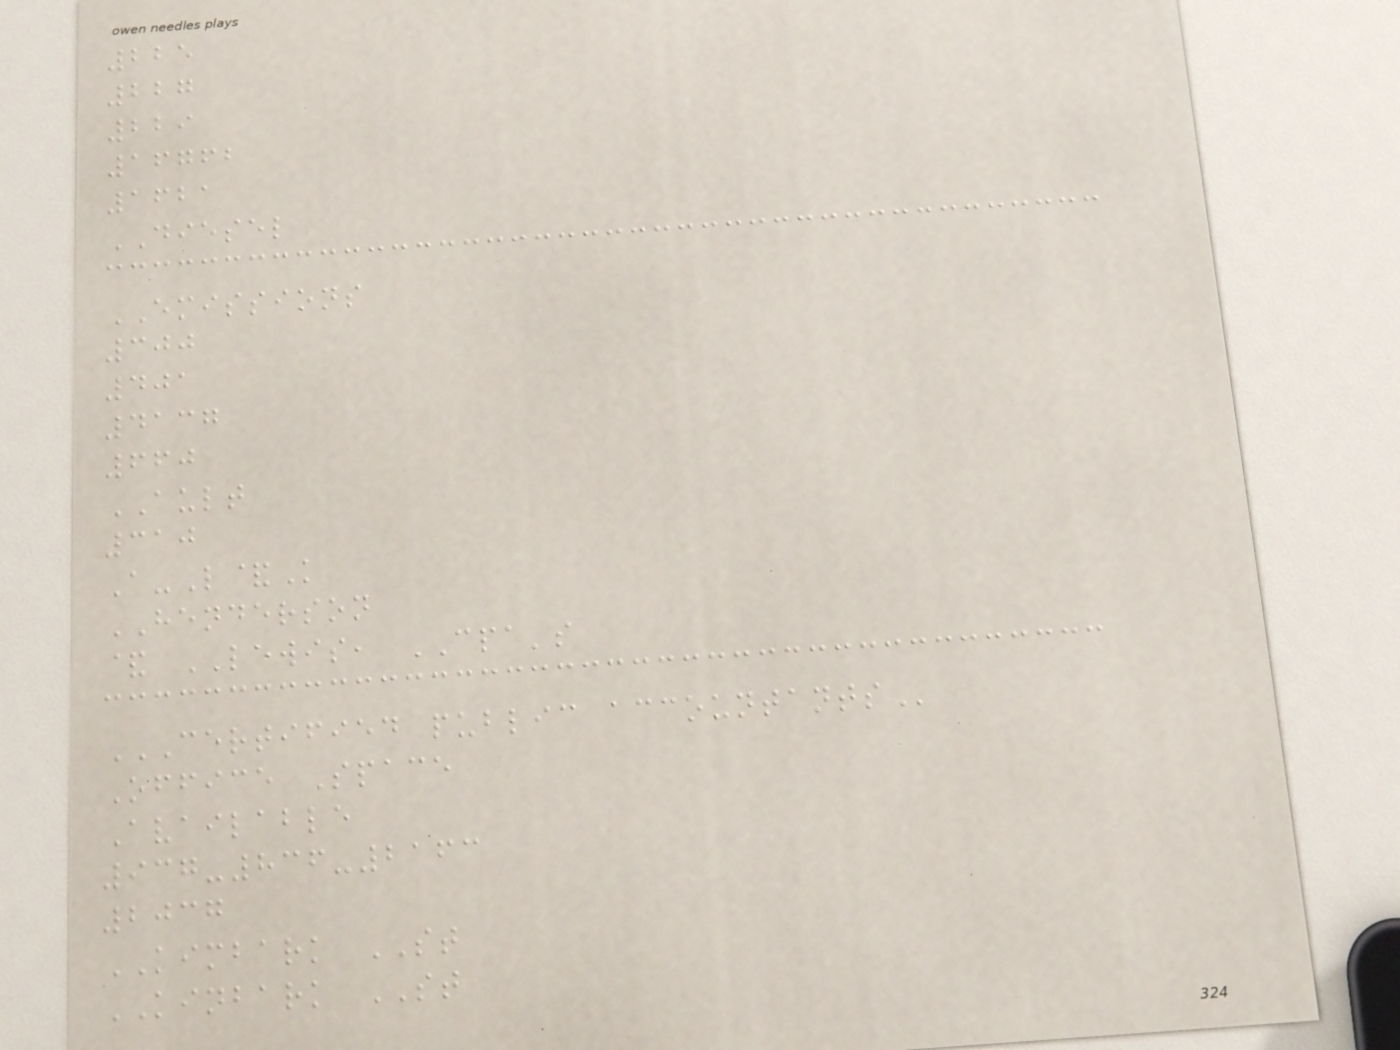225
227
229
16762
1621
DIESEL
EMISSIONS
300
401
4137
660
AULT
310
A-L&K
HENDERSON
& LEWIS, CPA's
CERTIFIED PUBLIC ACCOUNTANTS
Office Space
Available
937-836-2163
2037
KIMBARK ST
KINBARK ST
